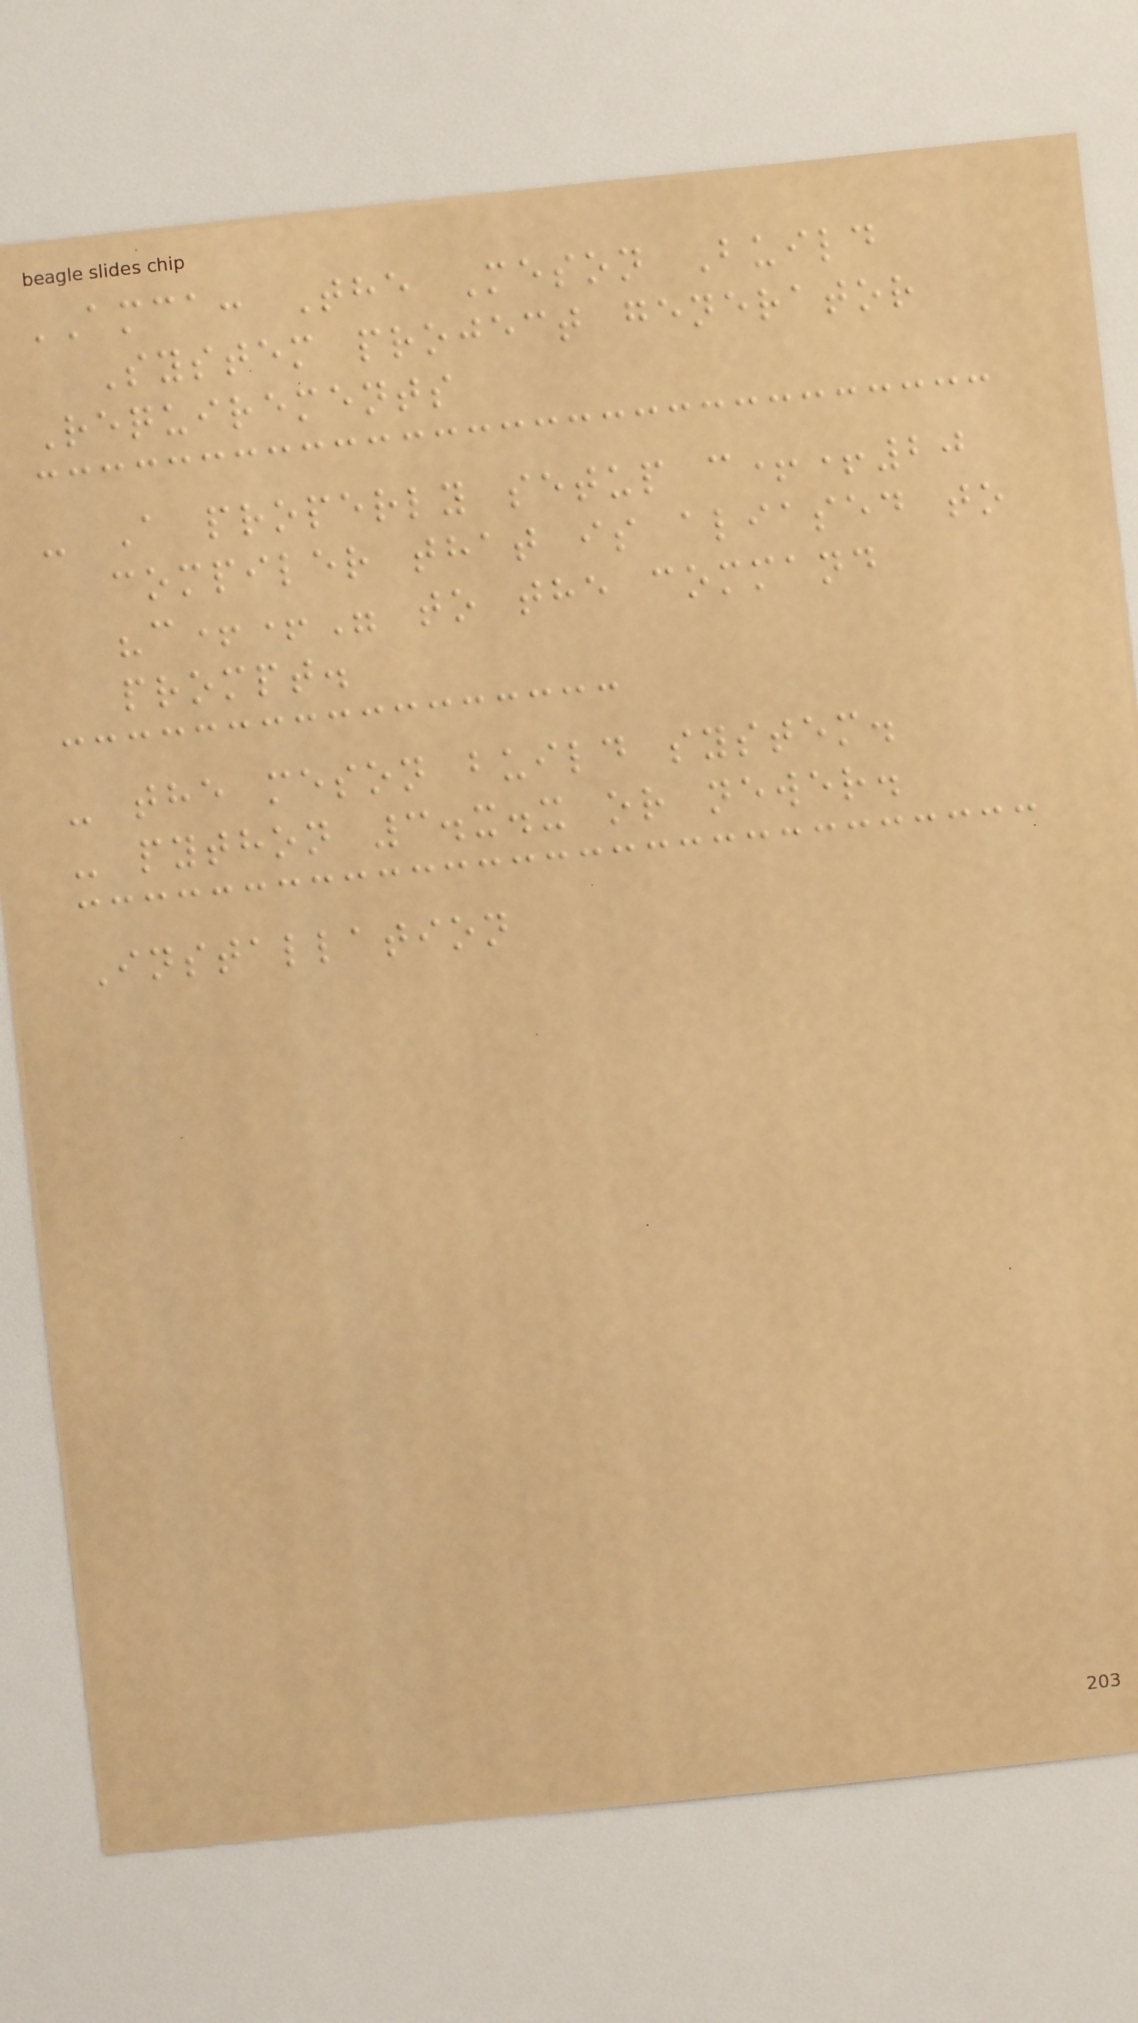AMCA: The Meson Build
System project generator
Requirements
- A properly setup c++20
compiler that is aliased to
"c++" to the command
prompt.
- the meson build system.
- python 3.x.x or newer.
Installation
